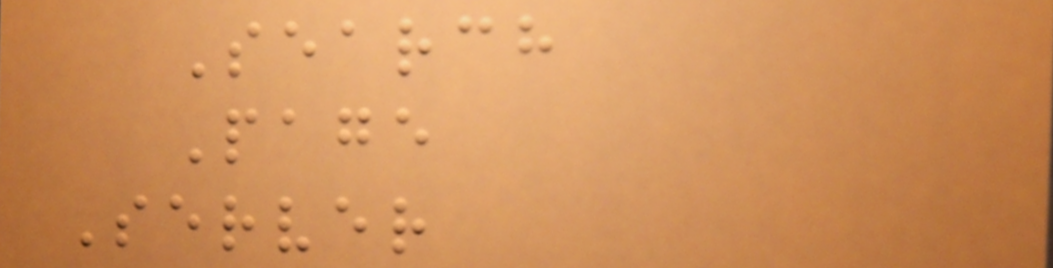Search
Page
Server
